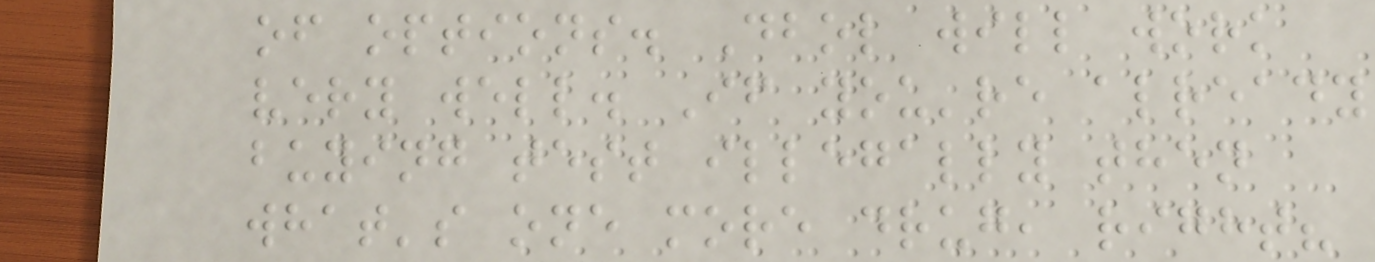of options. Dbol will work
very well. If you're already
buying test illegally then
what's one more drug, right?
